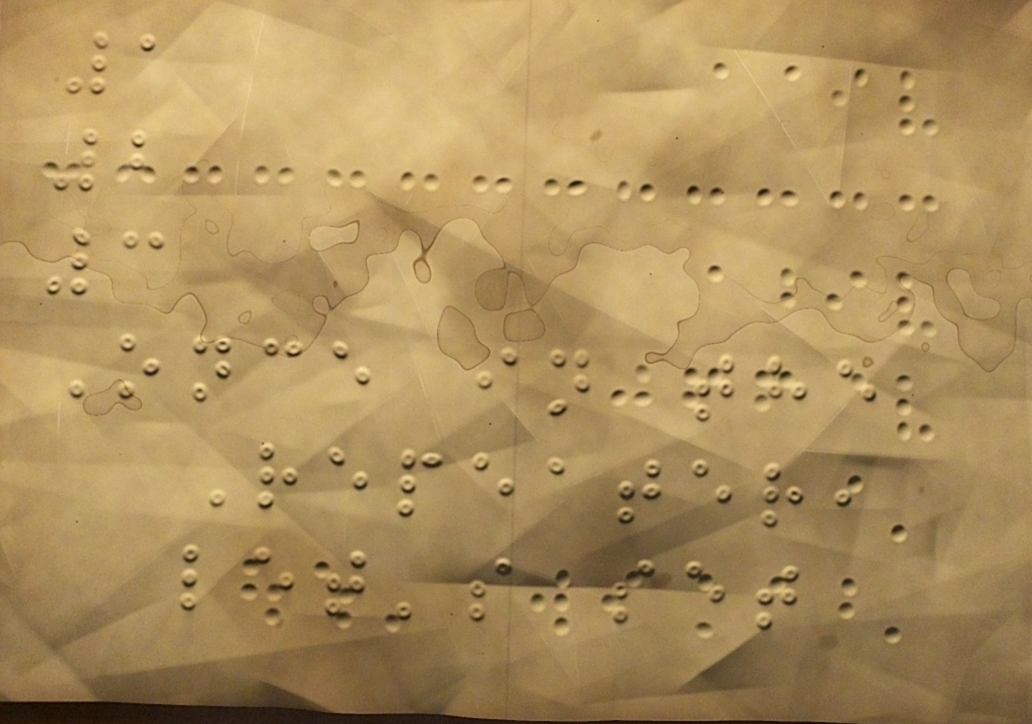1
2
3
Once in the
Repeater,
let's set
